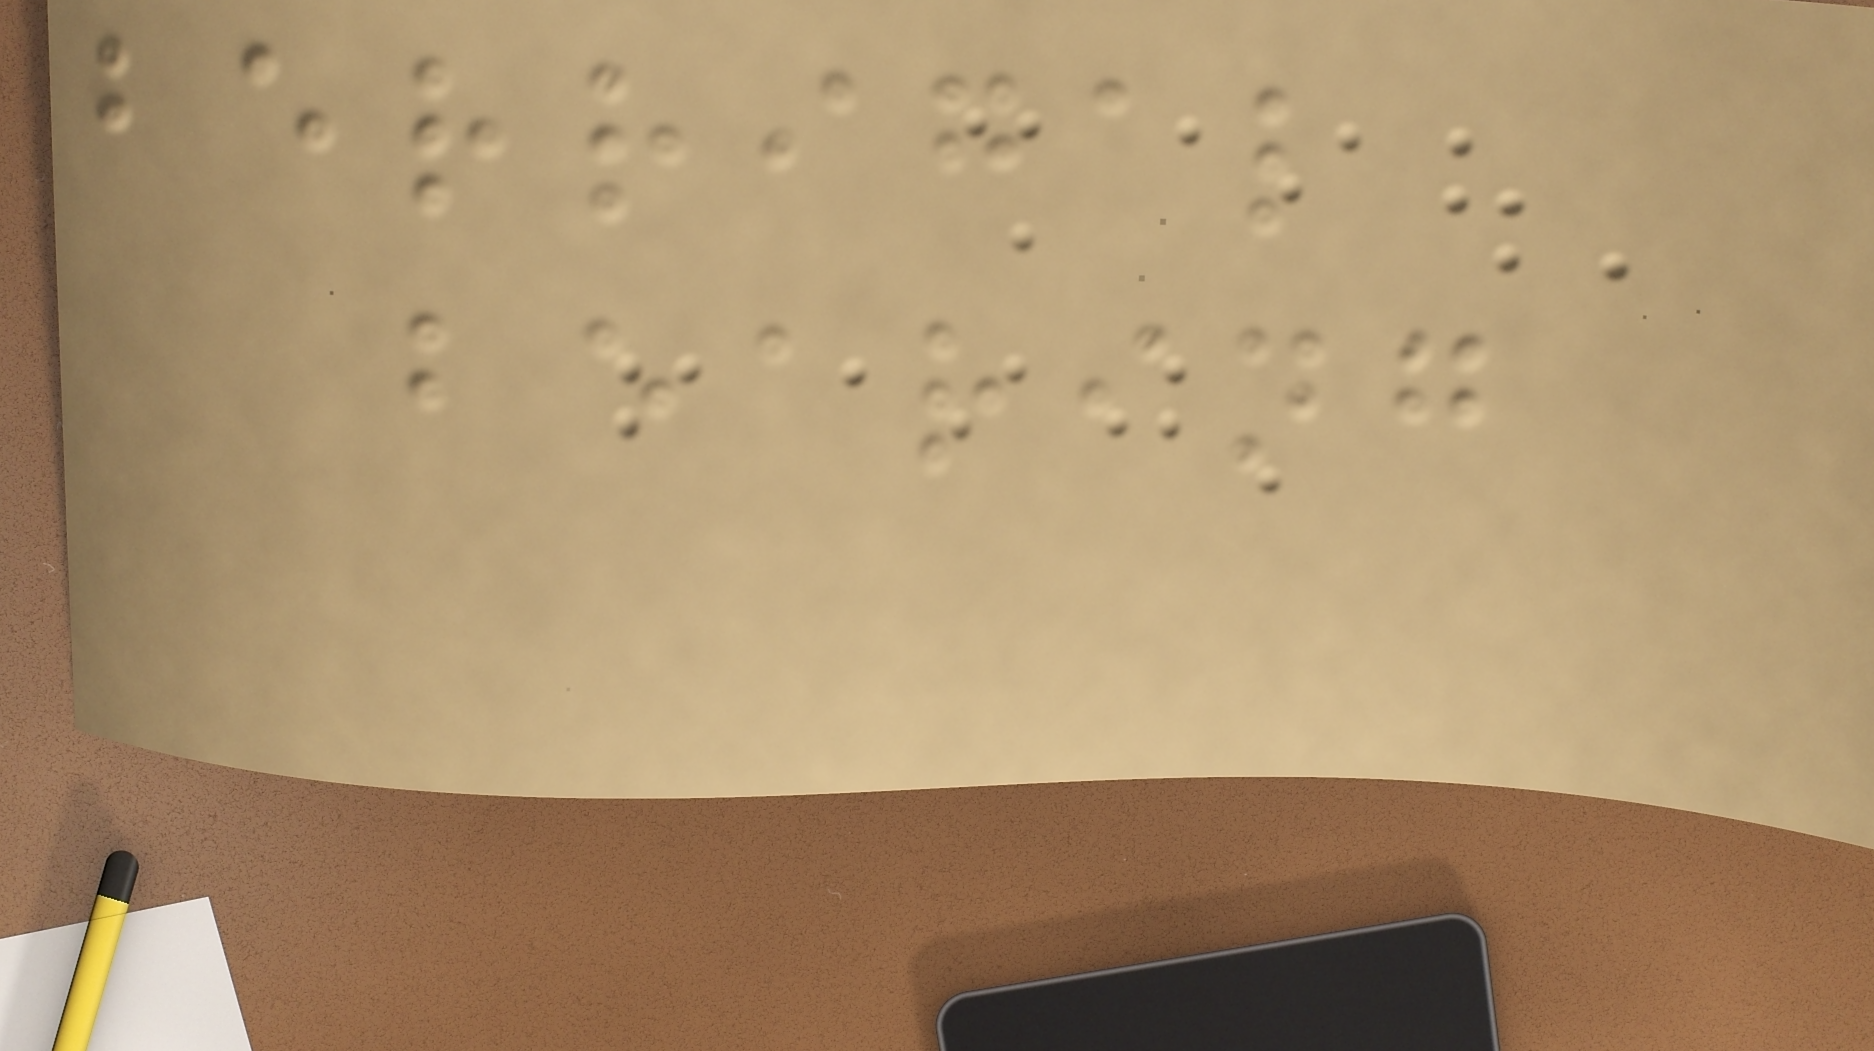berrigal
bearing
